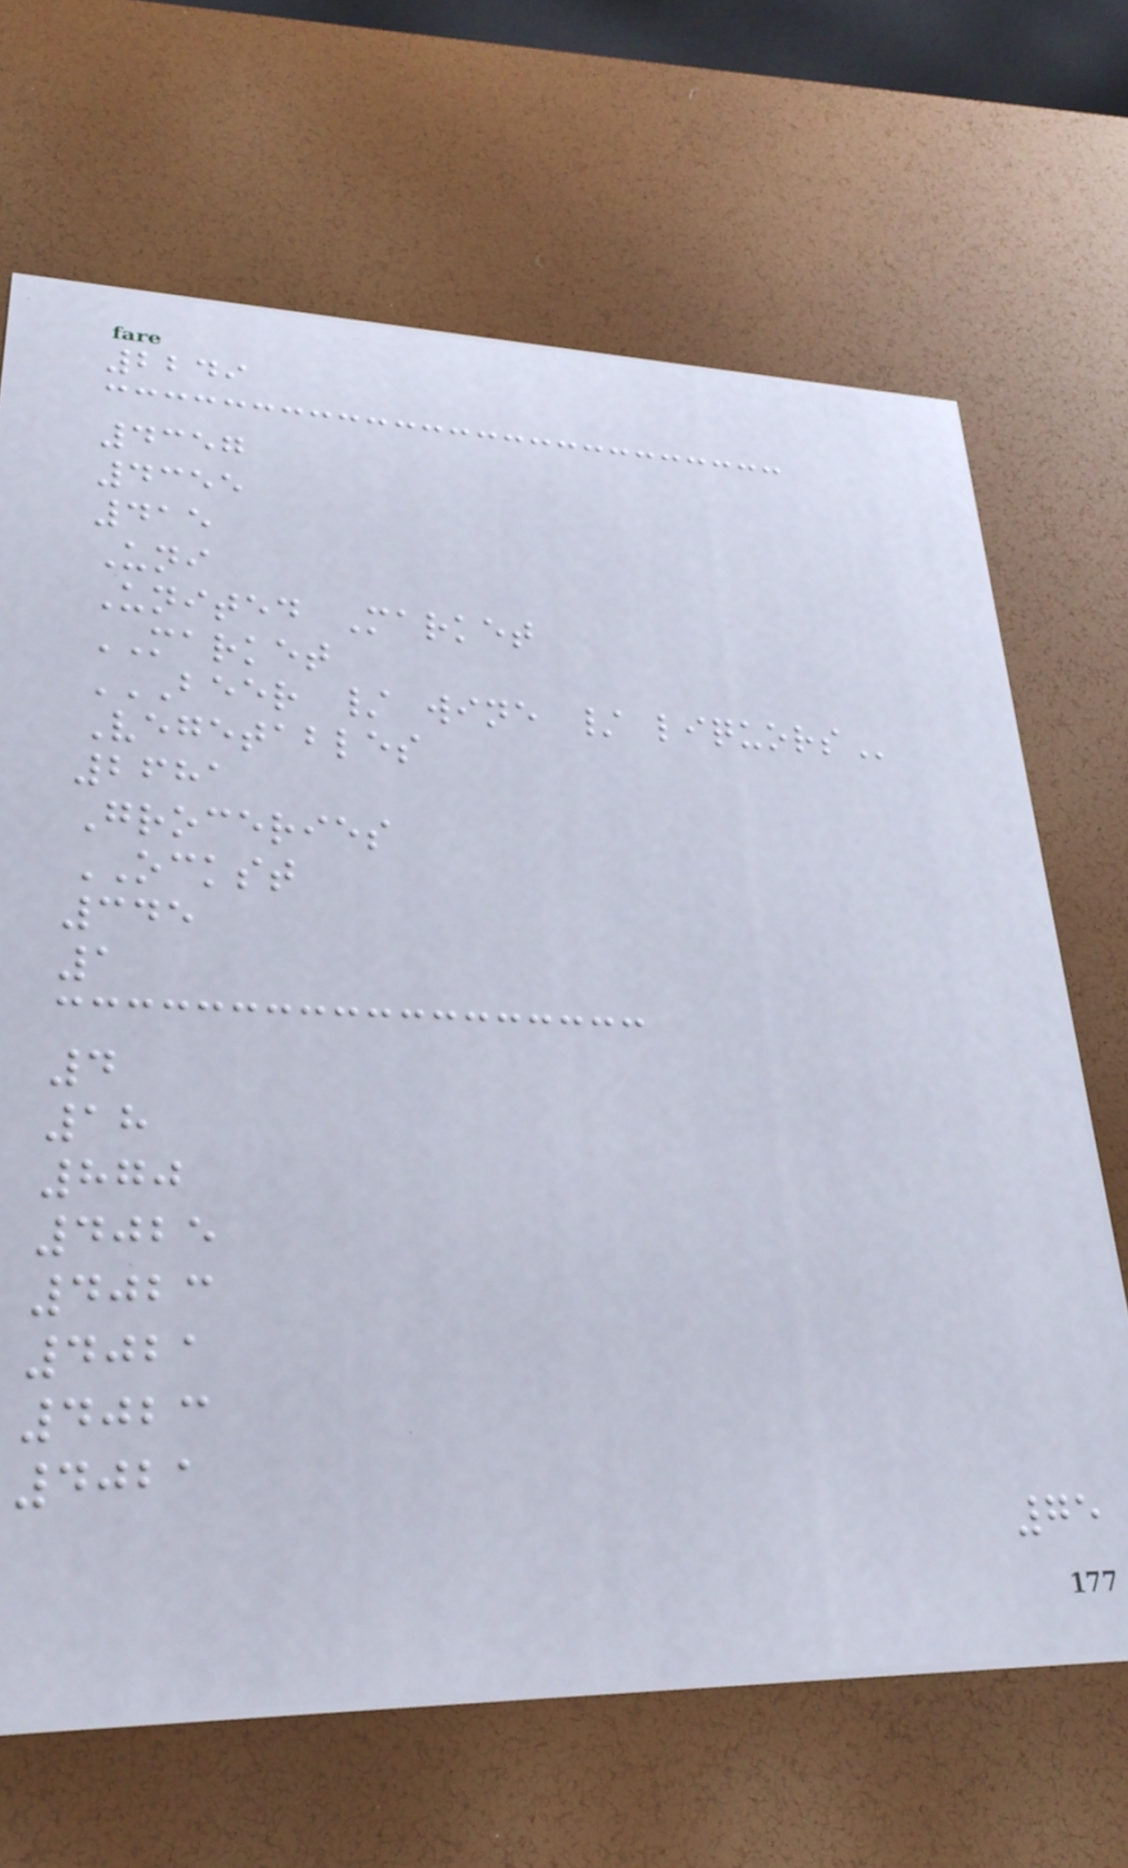2249
4357
4355
415
Uni
United Market
MARKET
BEER / WINE / LIQUORS
Vegetables
2681
Groceries
OCKST
345
1
4
18
870
4025
4023
4021
4023
4021
75
